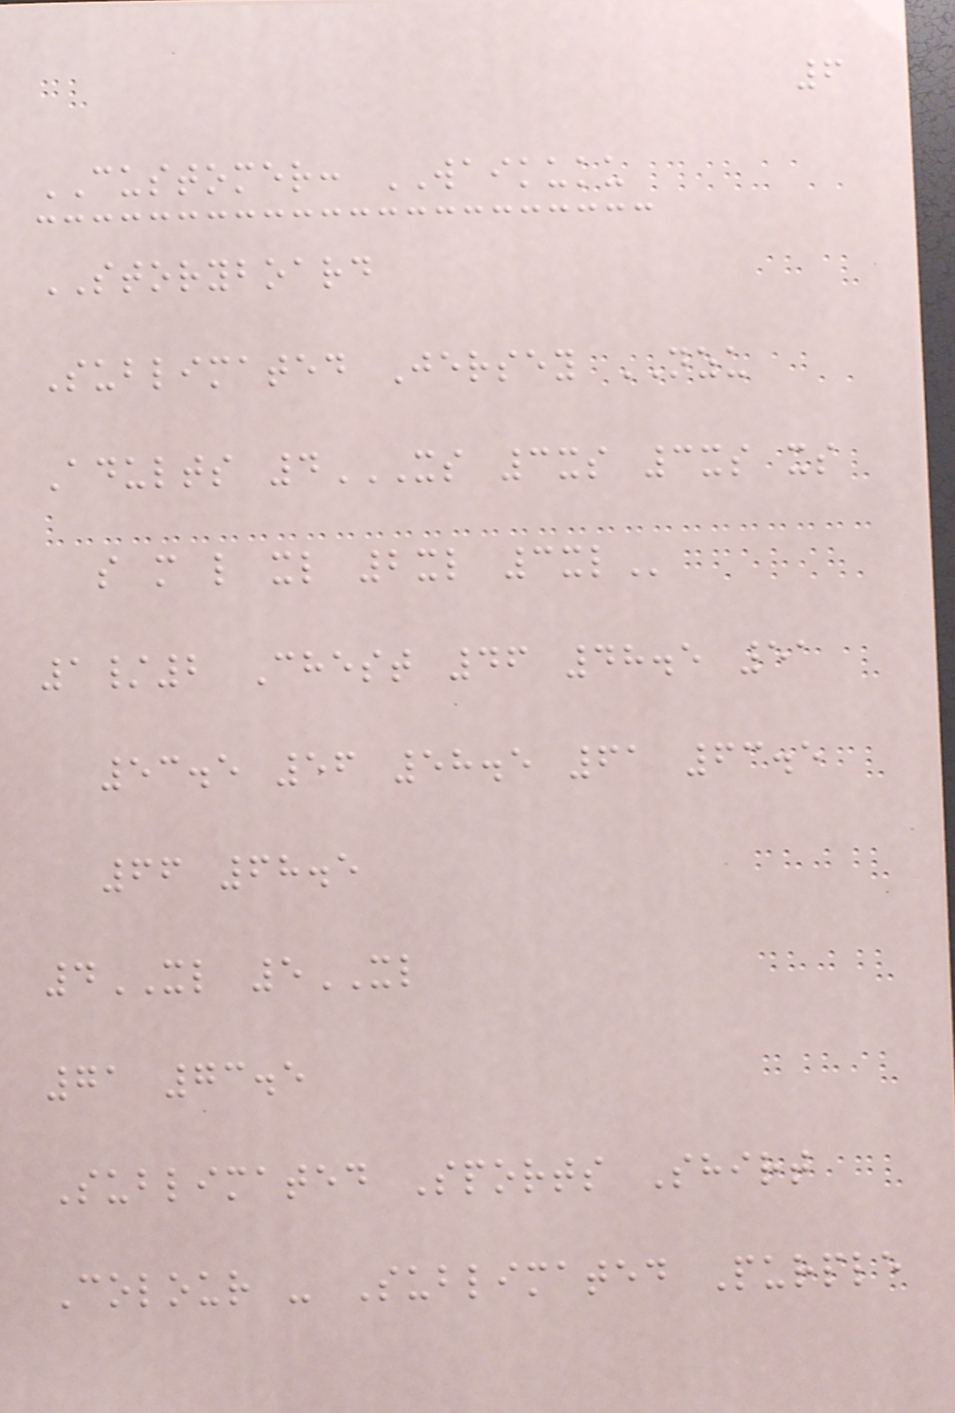6
CUSTOMER: WAIKUKU
STORYBOARD
Sublimated Jersey NZU
Adults 4XS 3XS 3XS XS
S M L XL 2XL 3XL
1/2 Chest 46 48.5 51
53.5 56 58.5 61 63.5
66 68.5
4XL 5XL
71 73.5
Sublimated Sports Shirt
Colour - Sublimated Purple
